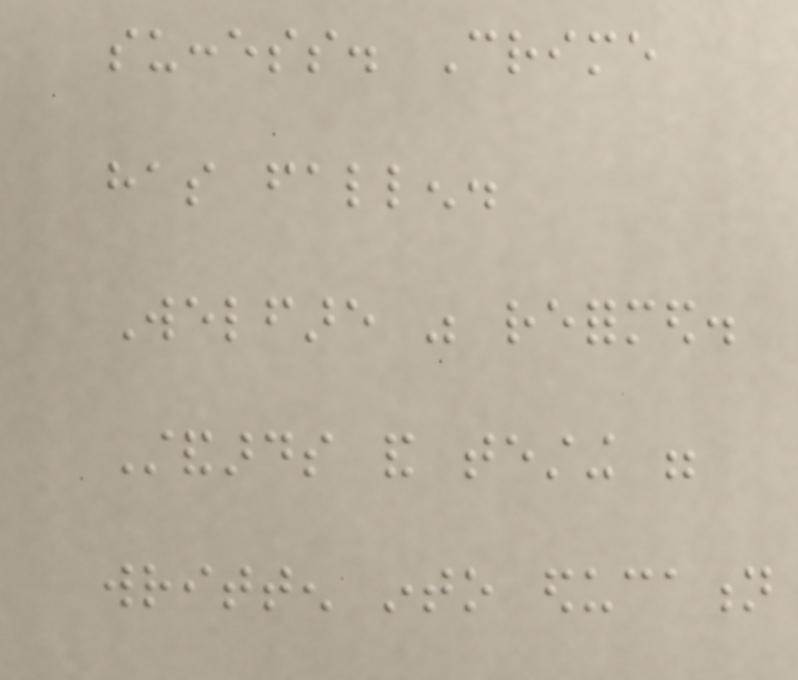success. Crime
has fallen.
Welfare was reformed.
Standards and testing were
written into education
